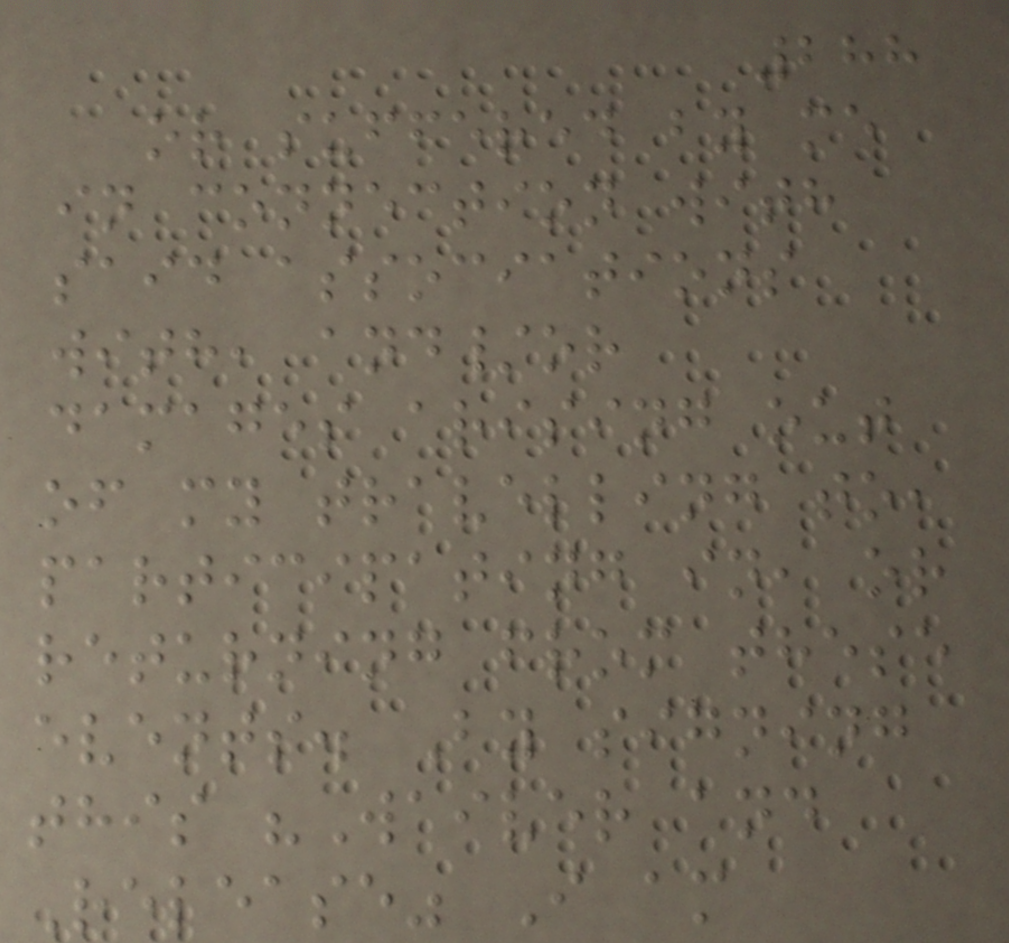288
or suffered by me
in connection with
said associations
with, and/or
damages arising out
of my travelling to,
participating in, or
returning from these
events. By signing
this "Waiver and
Release" I am
